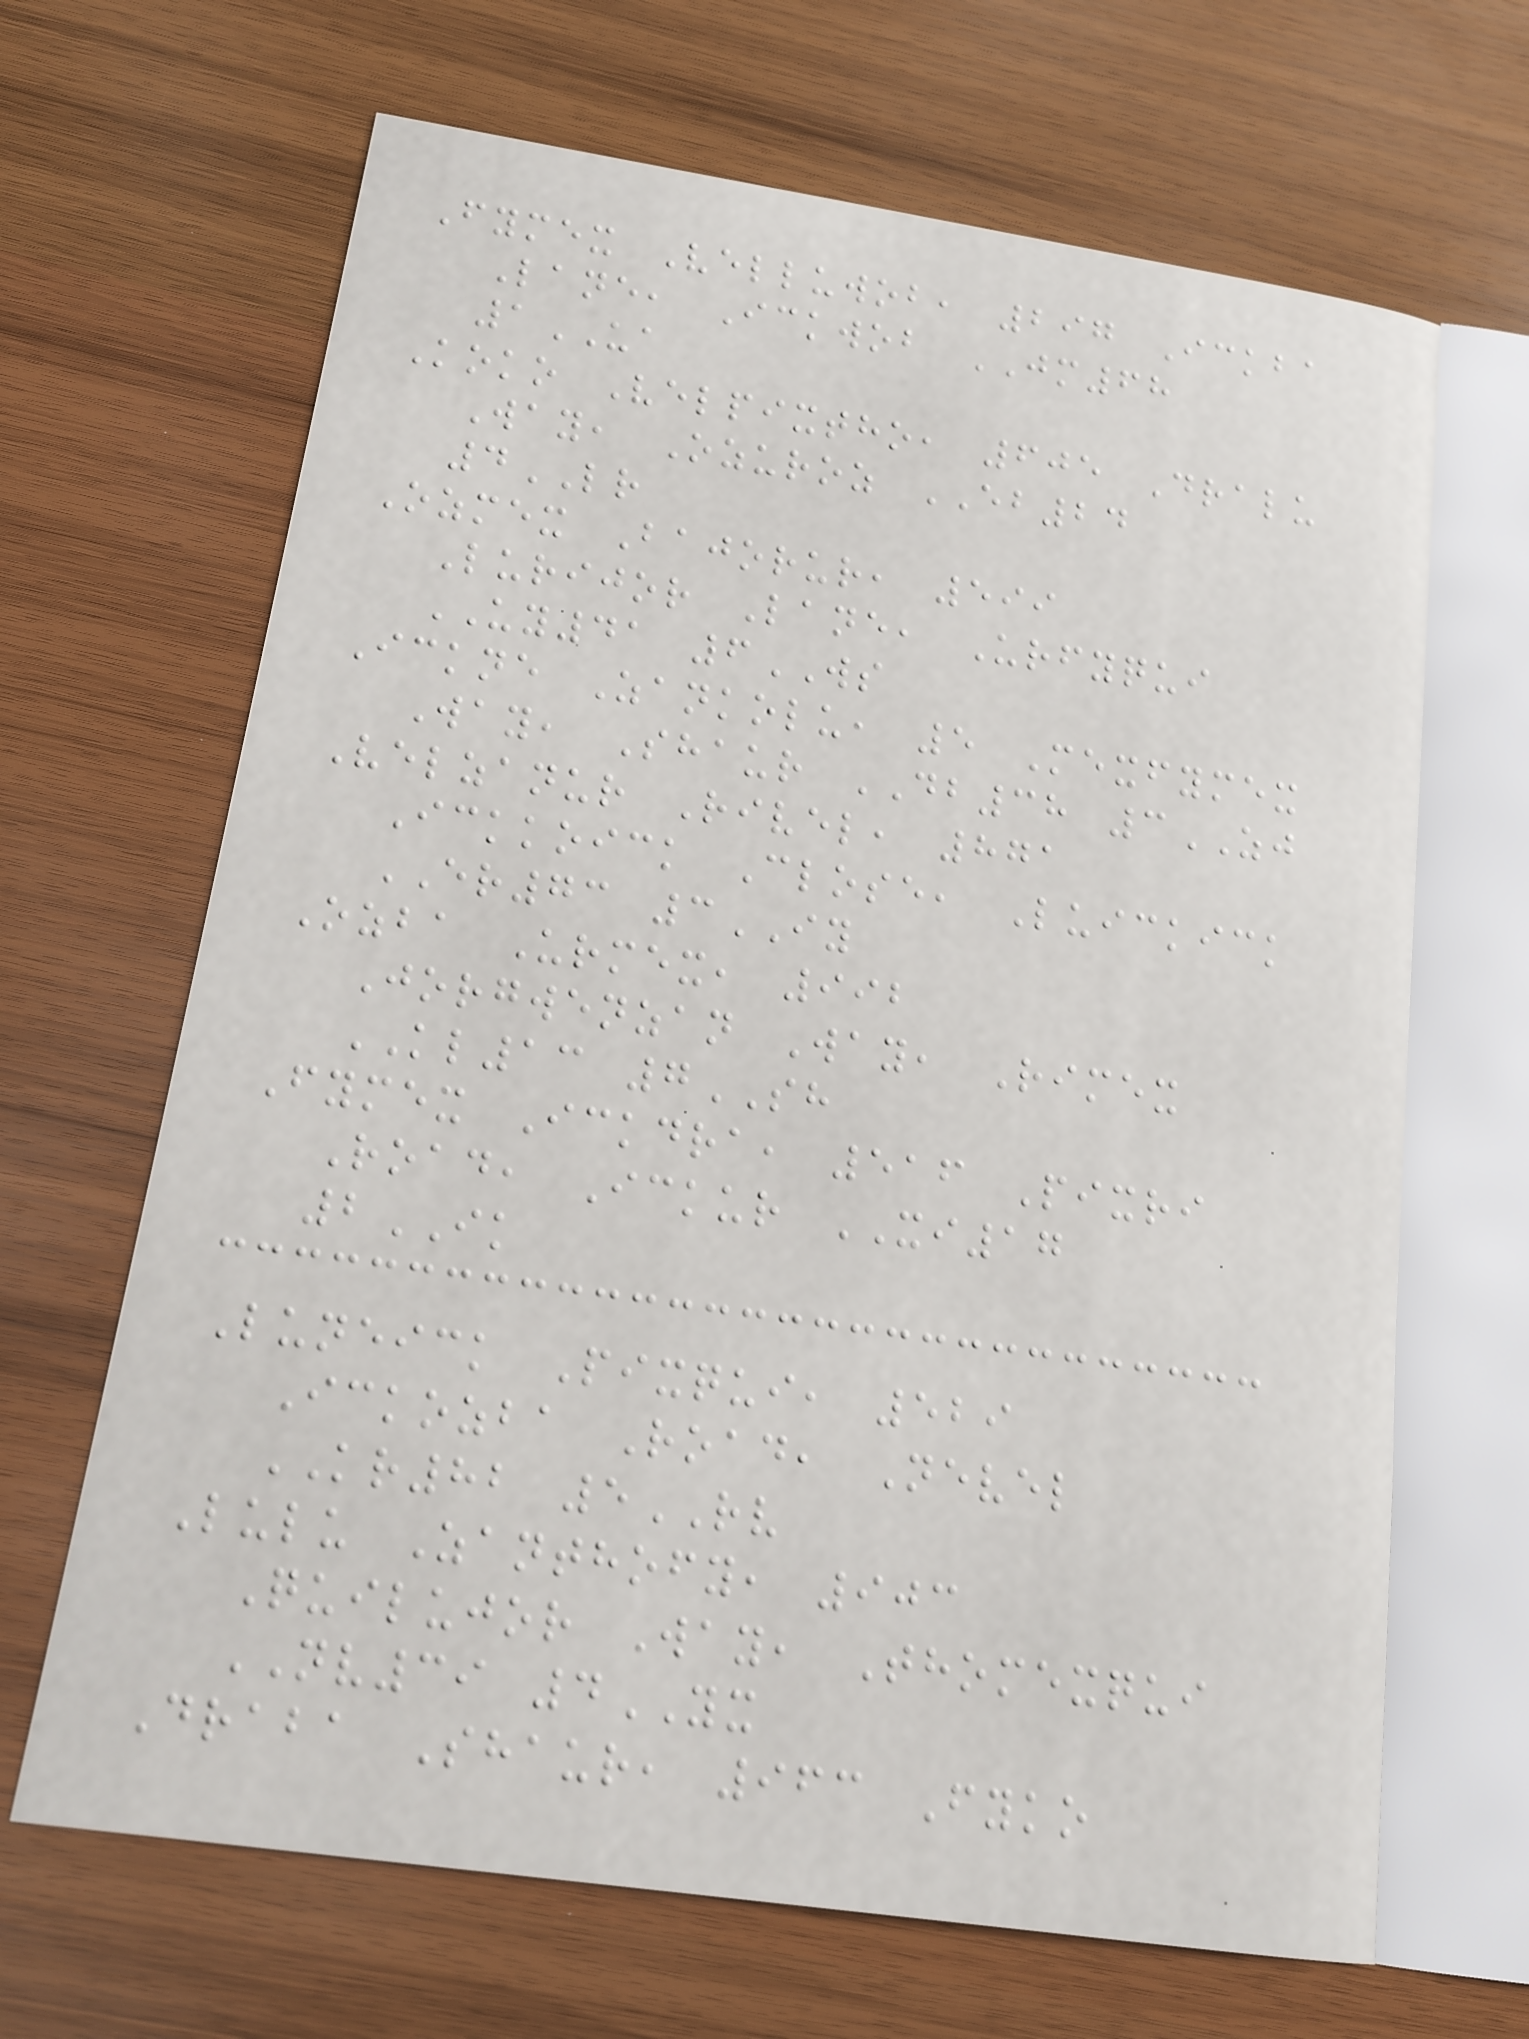Fymex Velluwob, 297 Ickba
Lane, Ickwob JM68
1UA
Koko Velpixtho, 605 Dralu
Way, Ozuroz EB24
4LR
Ozmex Bajorur, 599
Lurijor Lane, Urfyqui
UY41 6WS
Ickne Zankolu, 5 Mexfymex
Way, Shaur DB38 3ZJ
Velzanur Rivel, 871
Ickkoick Close, Luickick
ER73 3IY
Ozba Urmex, 992
Jorgwenzan Way, Rimex
KL13 7SH
Fymex Ickdra, 516 Pixri
Road, Ickur XI17
2IK
Luneick Pixqui, 529
Ickozba Road, Nevel
KR82 5RV
Lulu Zanthofy, 903
Quilujor Way, Thomexqui
NV39 4YX
Draba Shaur, 963 Fyko
